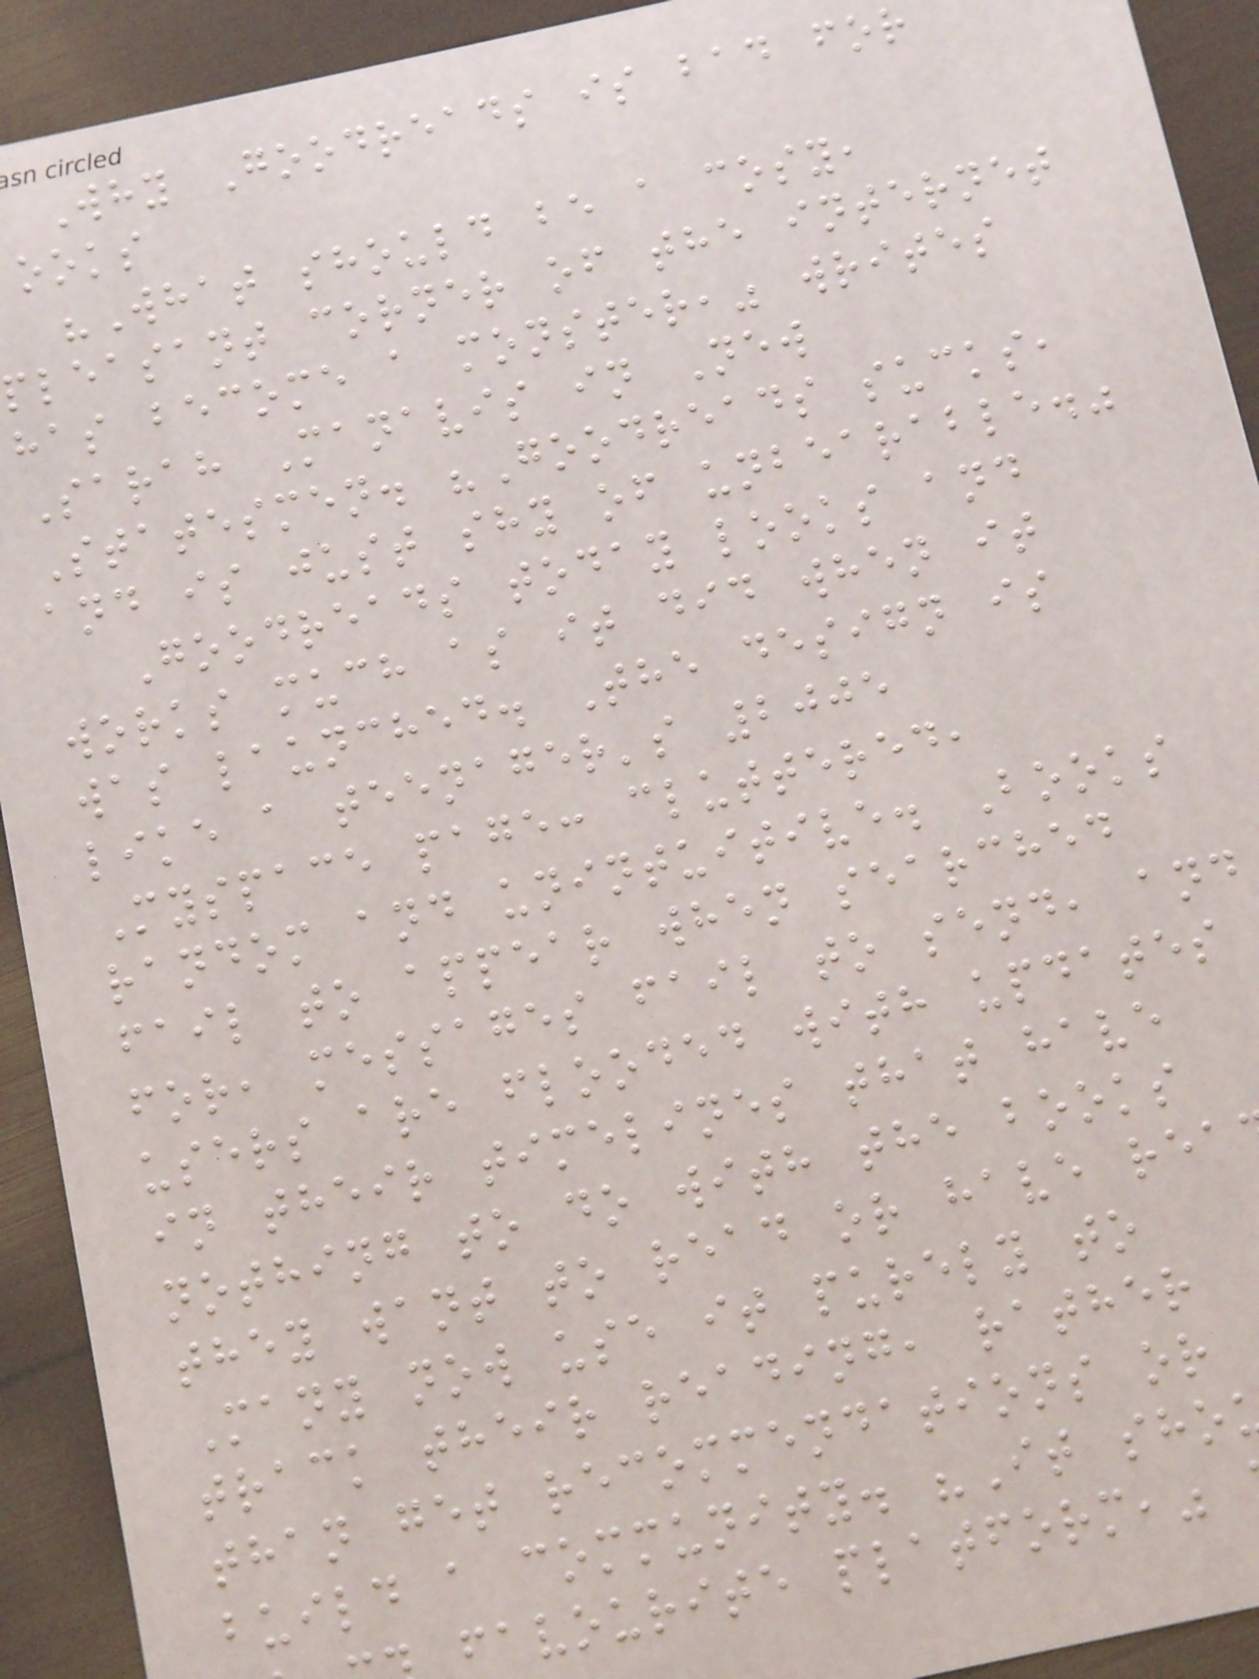Why Goodreads is bad for
ooks
"What should be a cosy,
pleasant corner of the internet
has become a monster," writes
Sarah Manavis in New
Statesmen. "Goodreads sucks,
and is just shy of unbearable."
Goodreads today looks and
works much as it did when it
was launched. The design is
like a teenager's 2005
Myspace page: cluttered,
random and unintuitive. Books
fail to appear when searched
for, messages fail to send, and
users are flooded with updates
in their timelines that have
nothing to do with the books
they want to read or have rea
Many now use it purely to
track their reading, rather
than get recommendations or
build a community. "It sho
favourite platform,"
